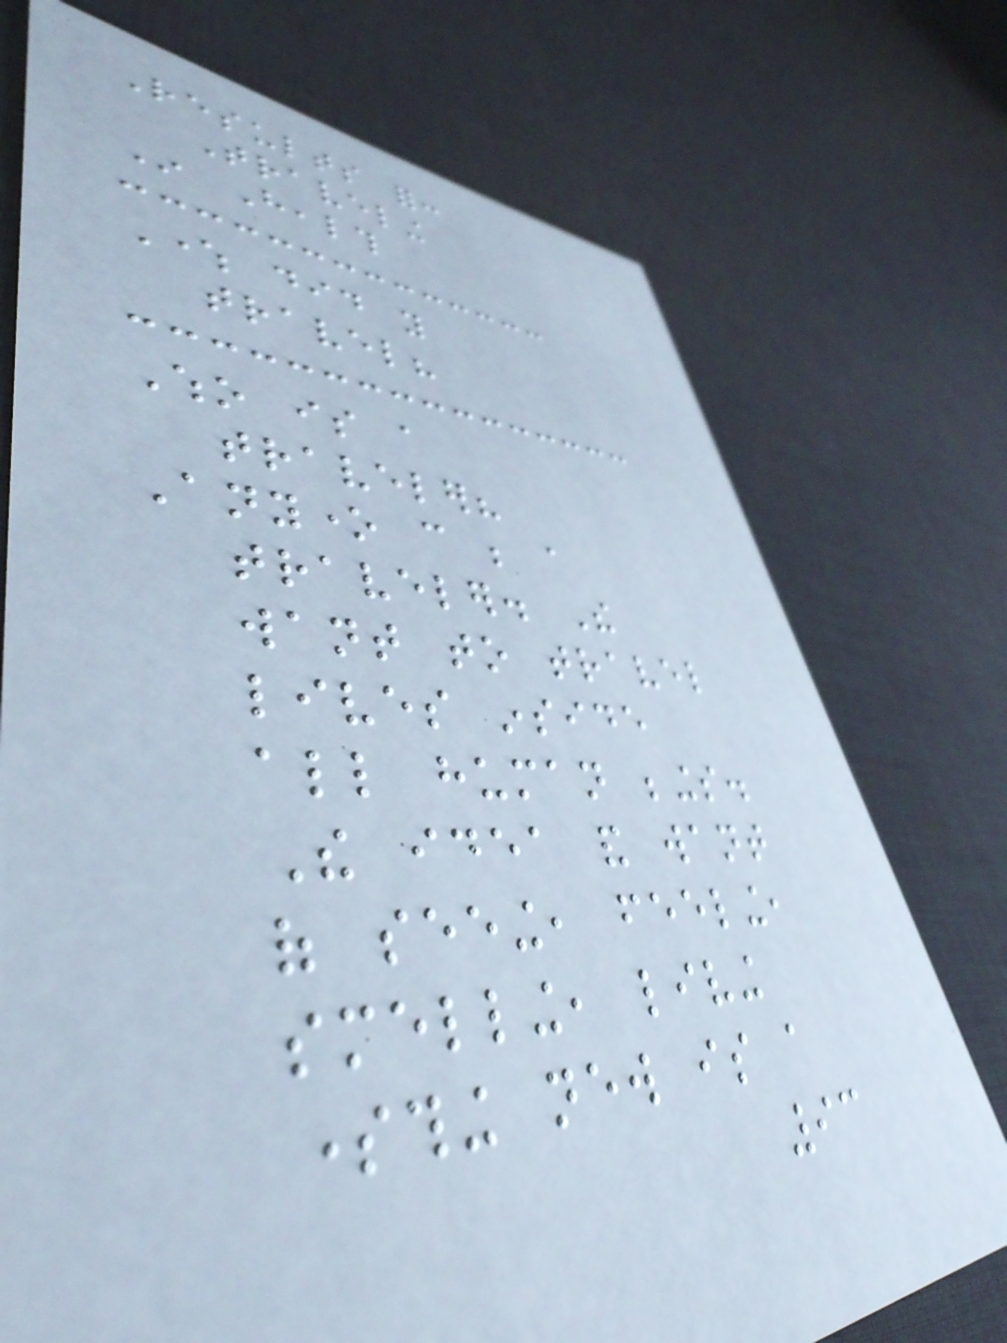Results for:
Traveling
In Health
Where did you
travel?
Who is a
traveler?
Anyone can be a
traveler. The
want to travel
lives inside
all human beings.
The idea and want
of seeing, feeling,
smelling, living
something new is a
93
